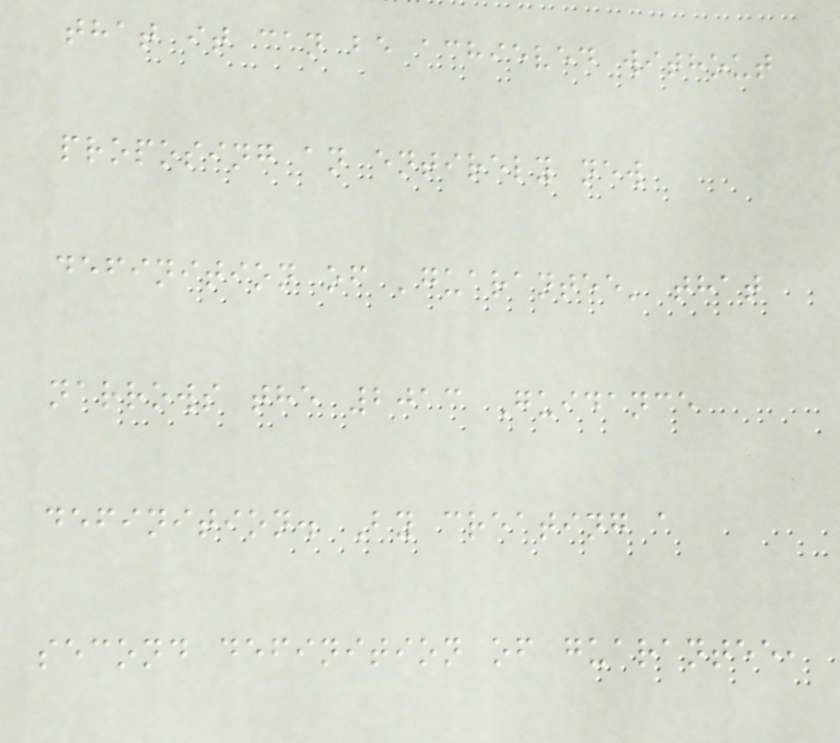that it can be achieved without
proposing an entirely new
definition of 'guarantee' that
narrows the 2013 Guidance
definition. By creating a
second definition of guarantee,
